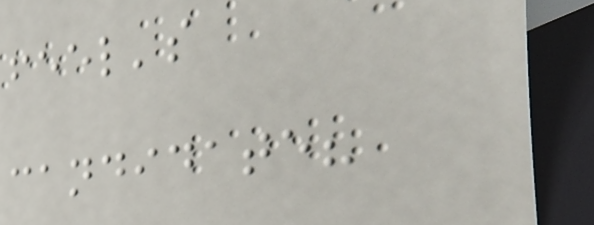feel's
candidate?
